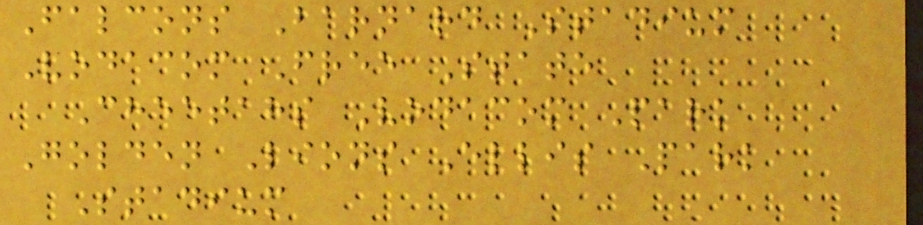Falcons Barnard Stadium
Vodacom Free State
Cheetahs Vodacom Park
Golden Lions Ellis Park
Stadium
